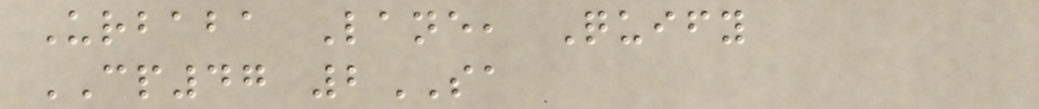Urbaba Lane, Quify
CP47 2SA
